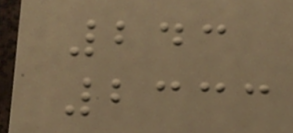243
2333
